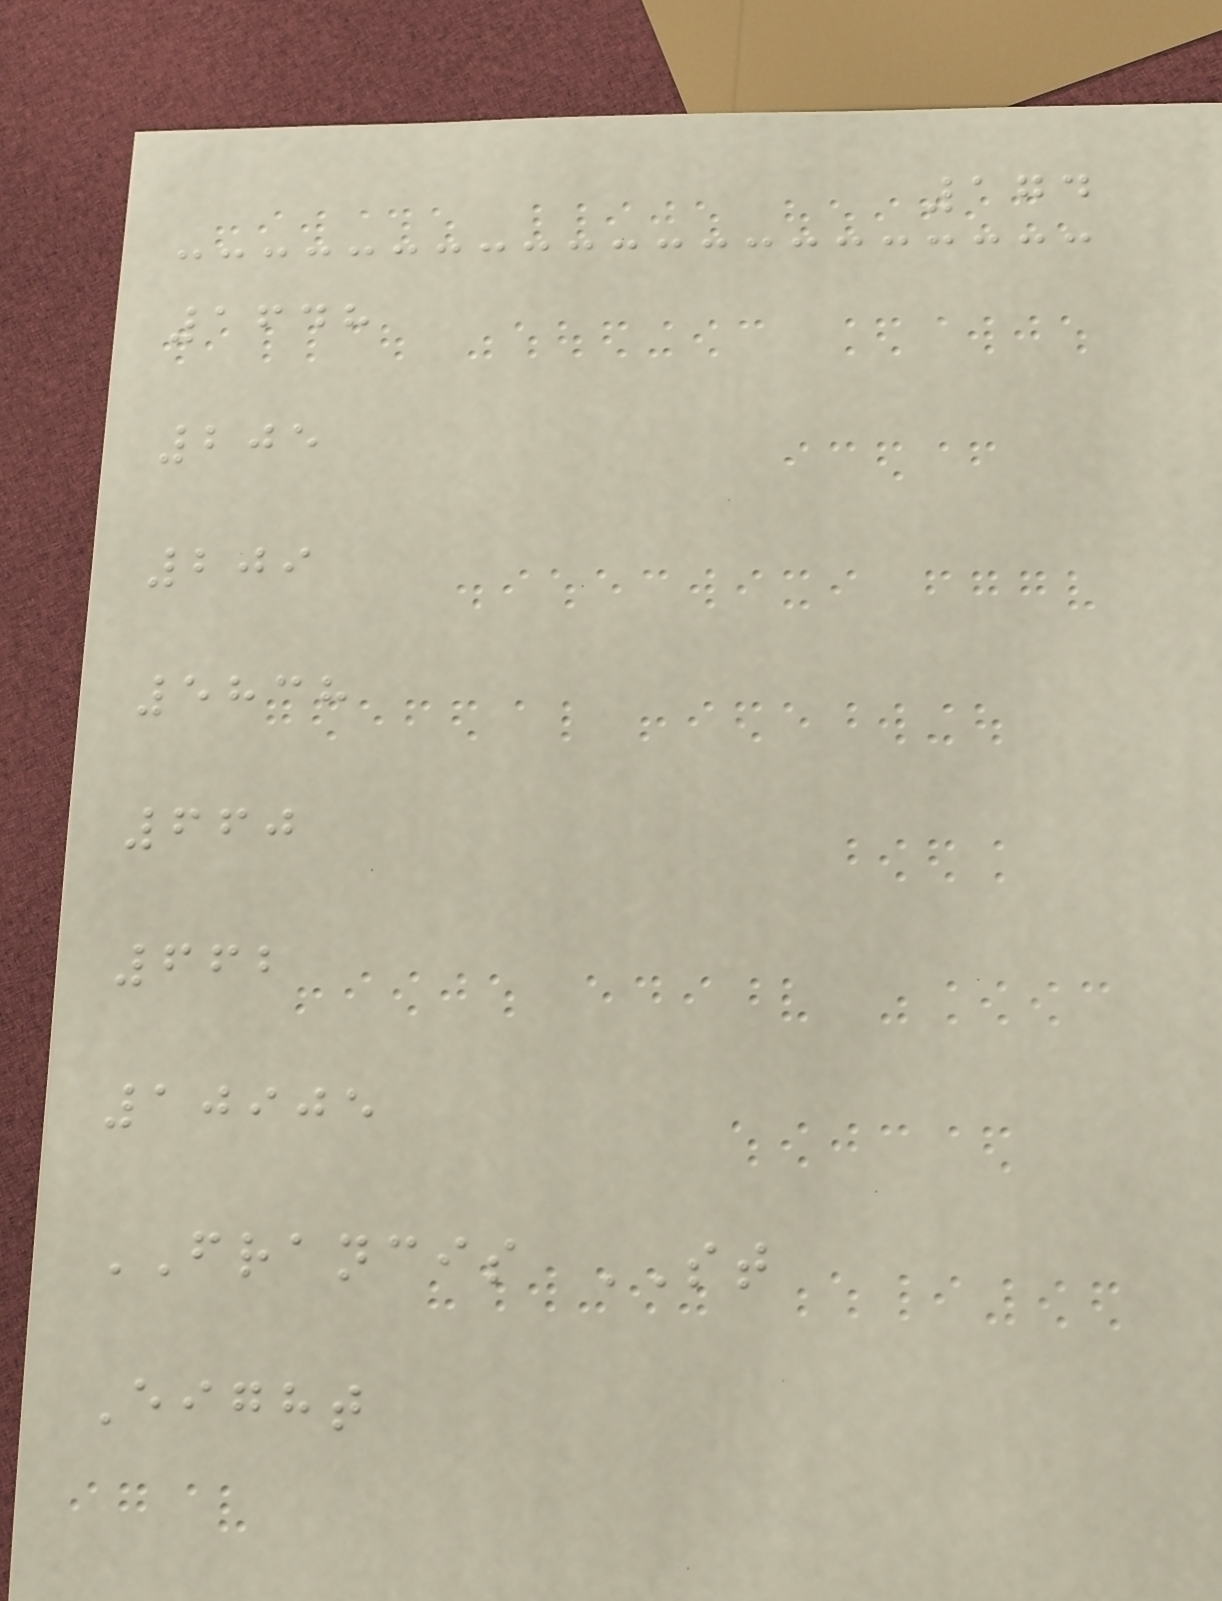174
1648
205
209
5838
660
662
10905
FRANCIS ST
Eight
